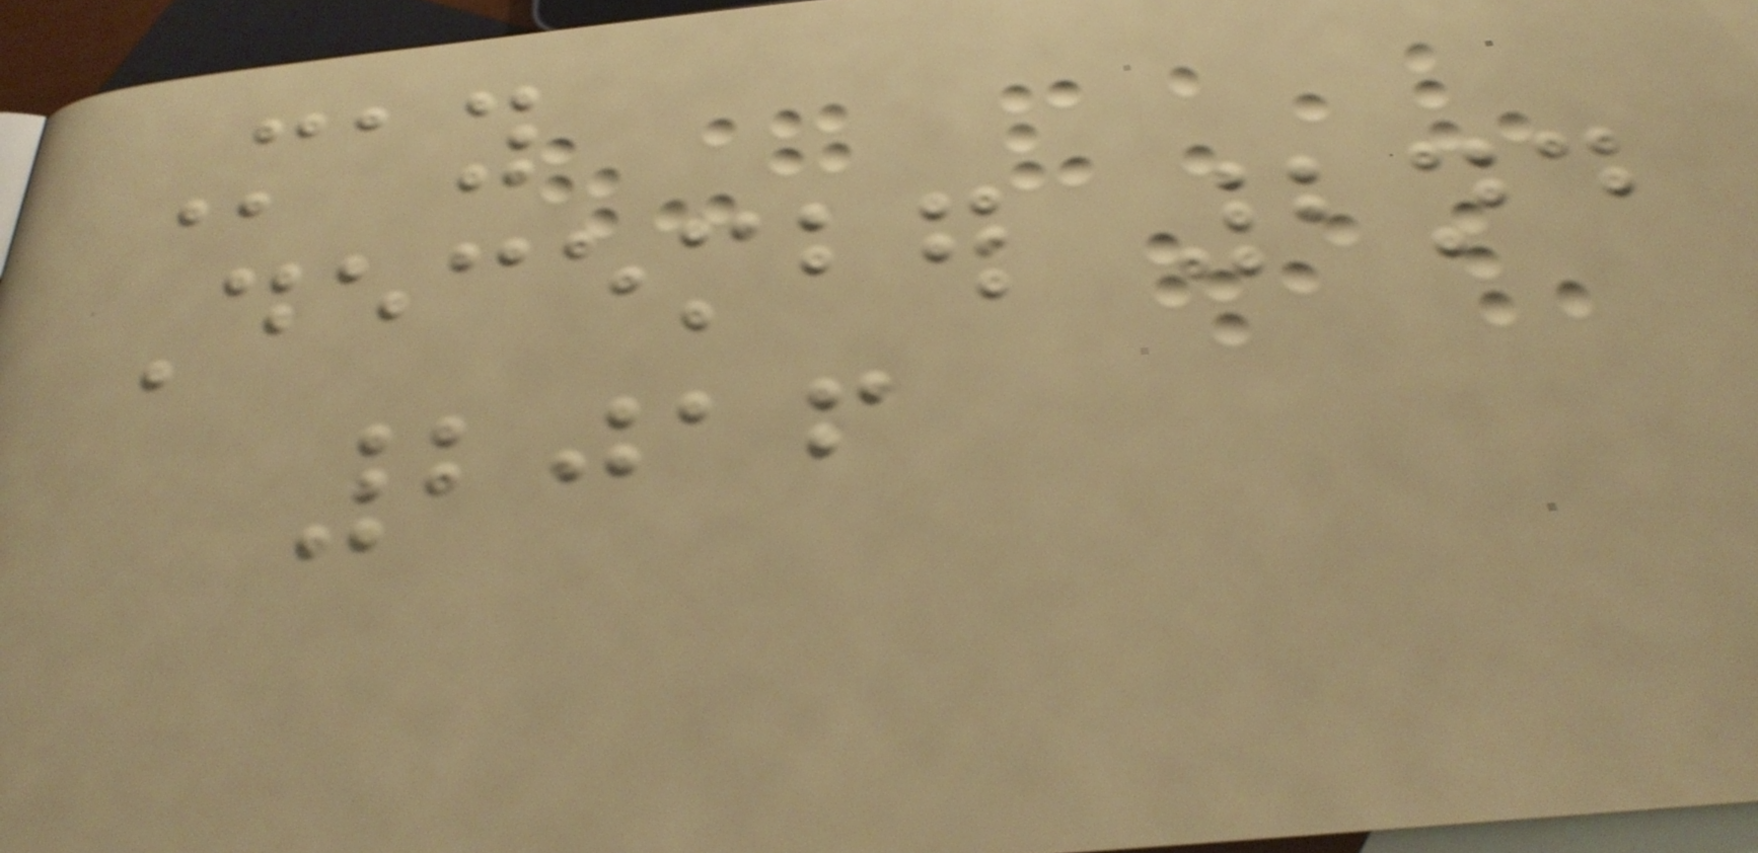May
December 2nd
2016
